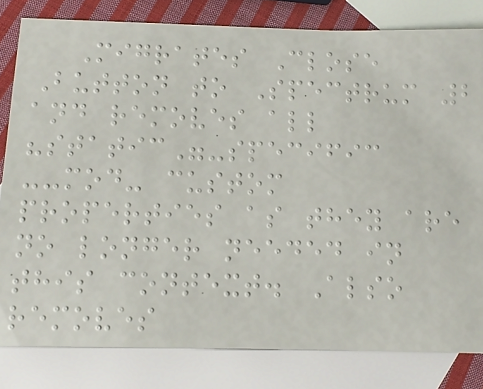Migrates Close
Button to Spectrum 2
and removes all
"static"-specific
--mod- custom
properties as they are
no longer needed in
this context. Also
removes
